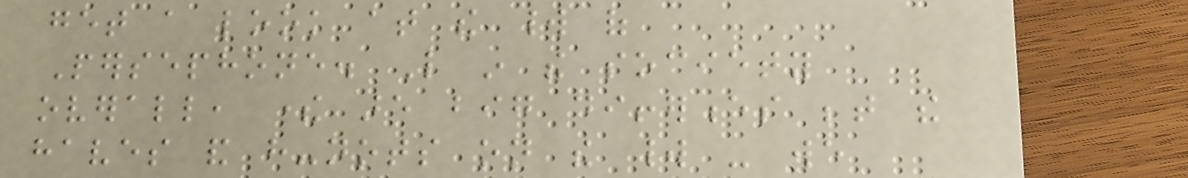get a look at the world of
Persephone. Like in the society
overall, there are big differences between the
haves and have-nots on the world - we
